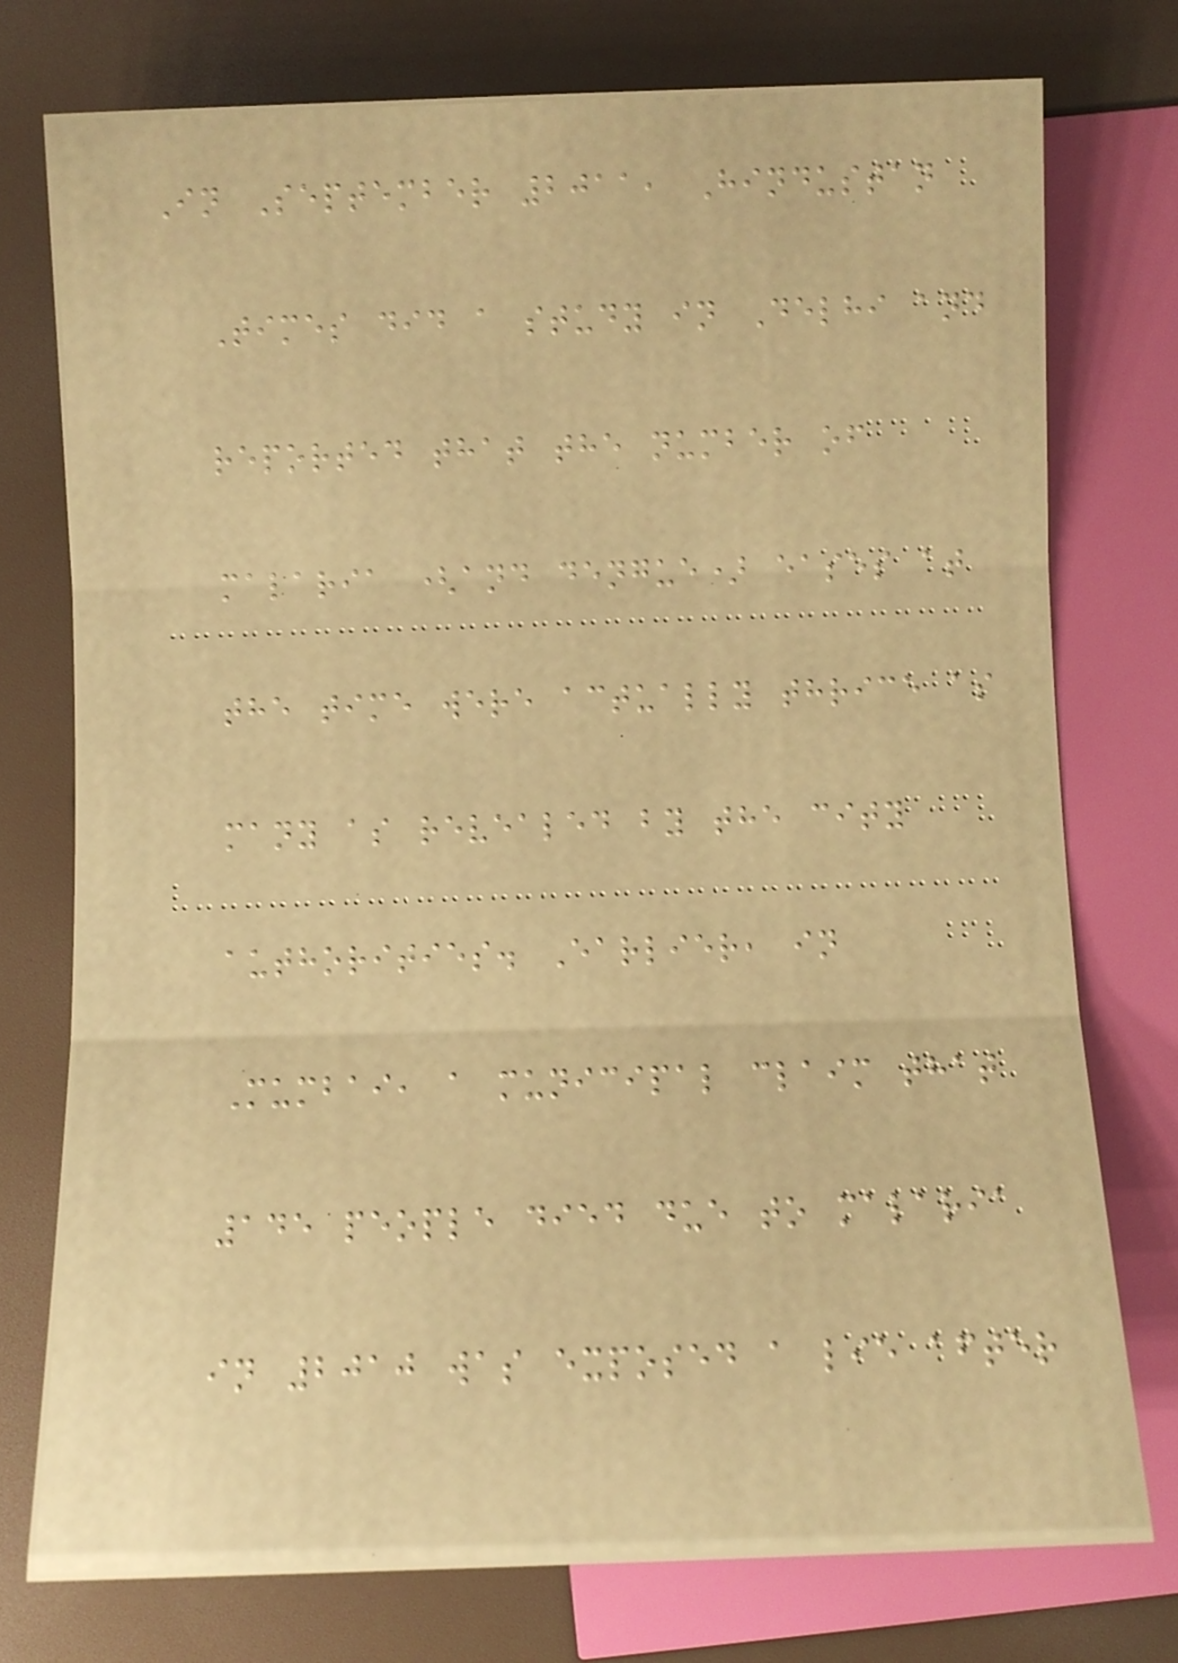In September 2011, Hindustan
Times did a study in Delhi and
reported that the number of
malaria (and dengue) eases at
the time were actually thrice as
many as revealed by the city
authorities. Earlier, in
Mumbai, a municipal claim that
145 people died due to malaria
in 2010 was exposed a lie after
